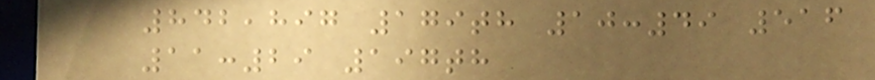842,897 179th 10:49 516
11:29 197th
